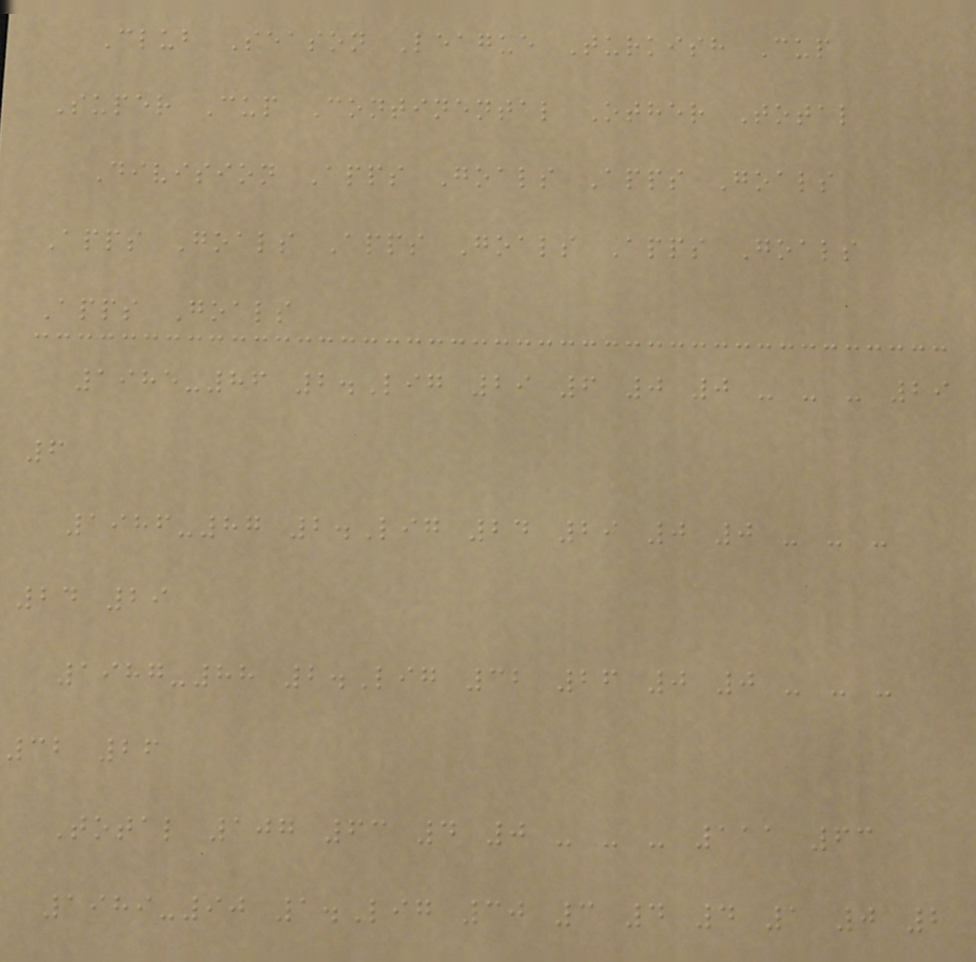Club Season League Turkish Cup
Super Cup Continental Other Total
Division Apps Goals Apps Goals
Apps Goals Apps Goals Apps Goals
Apps Goals
1985-86 2.Lig 29 6 0 0 - - - 29
6
1986-87 2.Lig 24 29 0 0 - - -
24 29
1987-88 2.Lig 32 26 0 0 - - -
32 26
Total 107 63 4 0 - - - 111 63
1989-90 1.Lig 30 3 4 4 1 0 2
